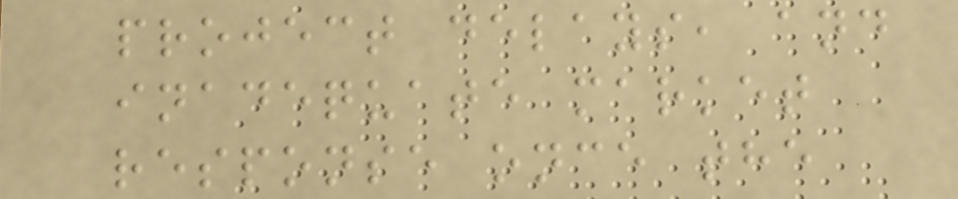project delays, and
inadequate market
response once the
